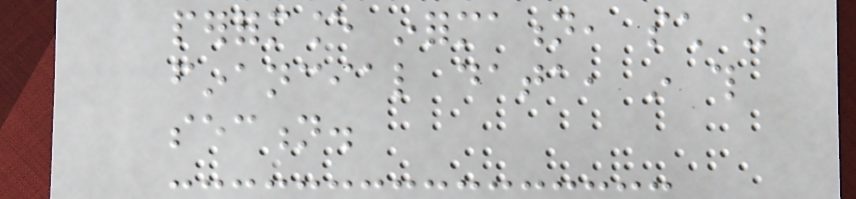performance information, such as
financial data, in this
section.
